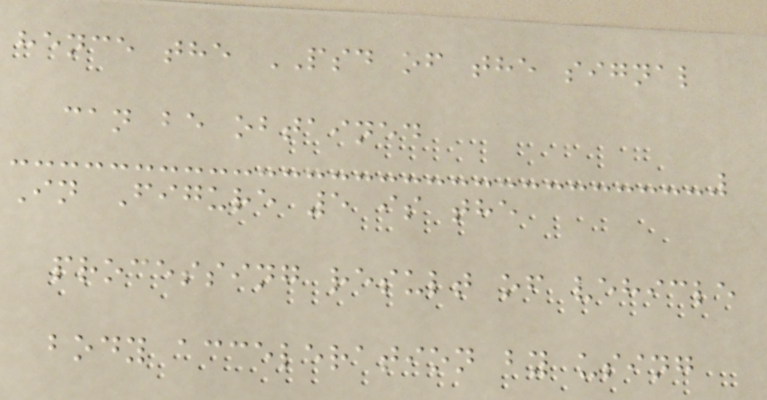hence the PSD of the signal
can be obtained
In Figure 5 is the
processing result of vehicle
body acceleration by using
